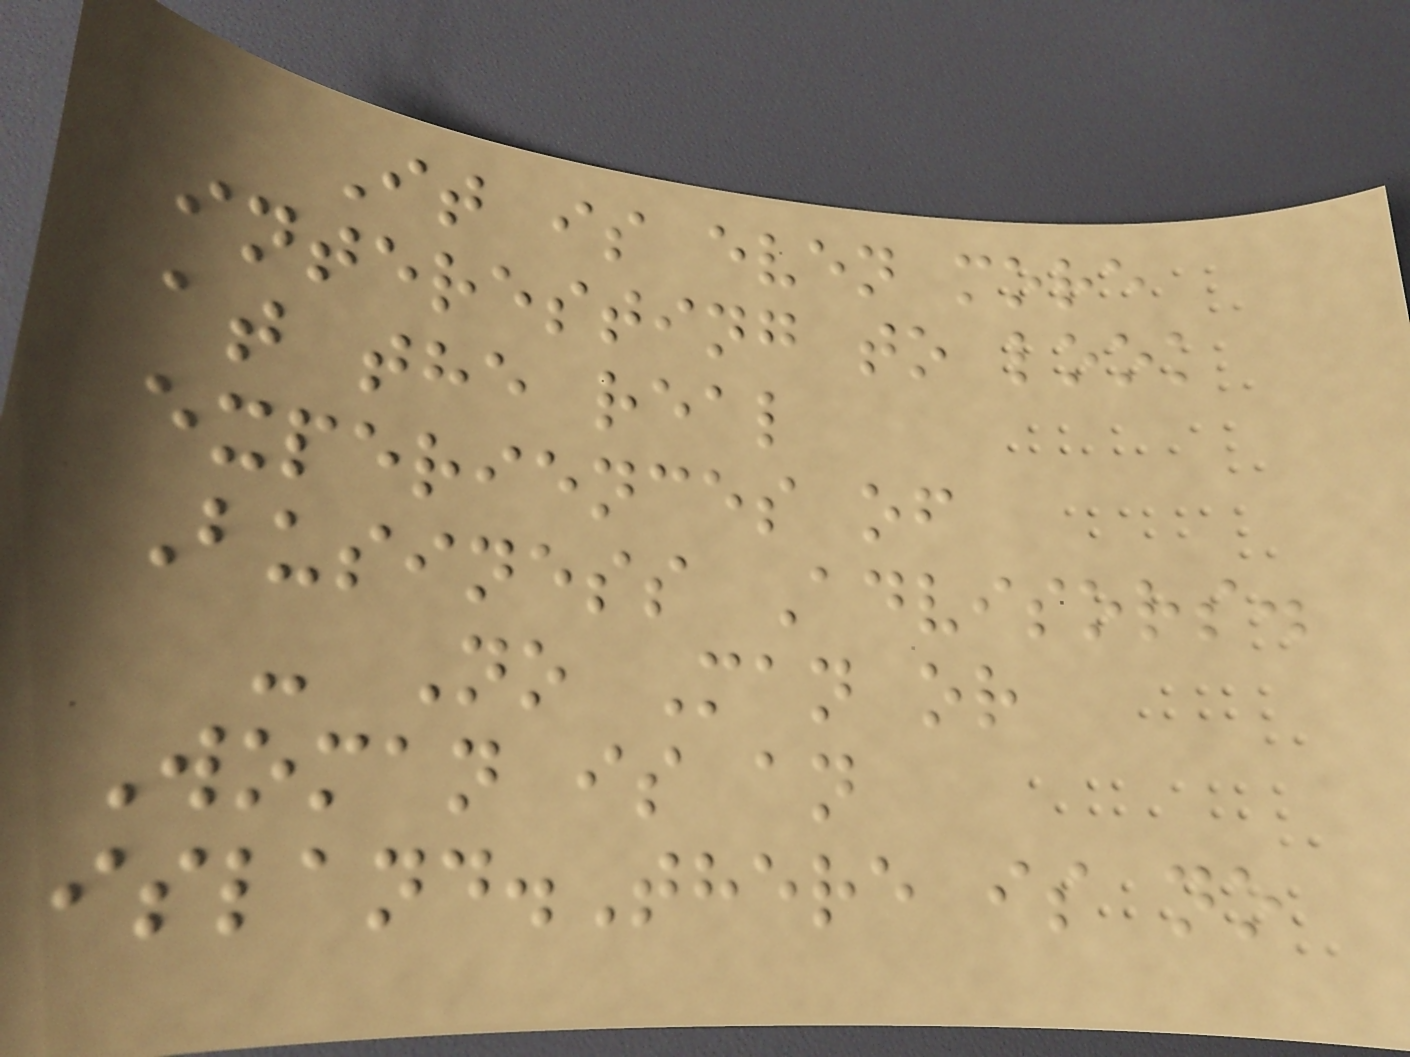It is even more
interesting to look
at the real
experiences of
Business Advisors.
- No Man or
Woman is an
island.There is no
